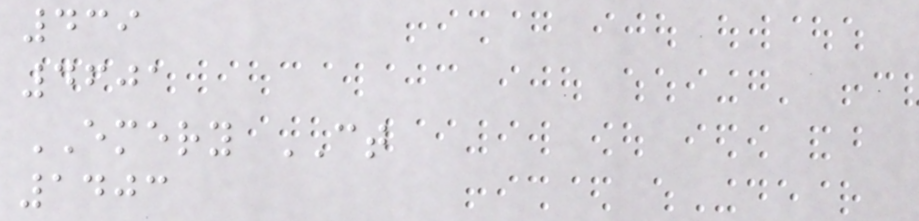439
4601
EMERY CT
1403
